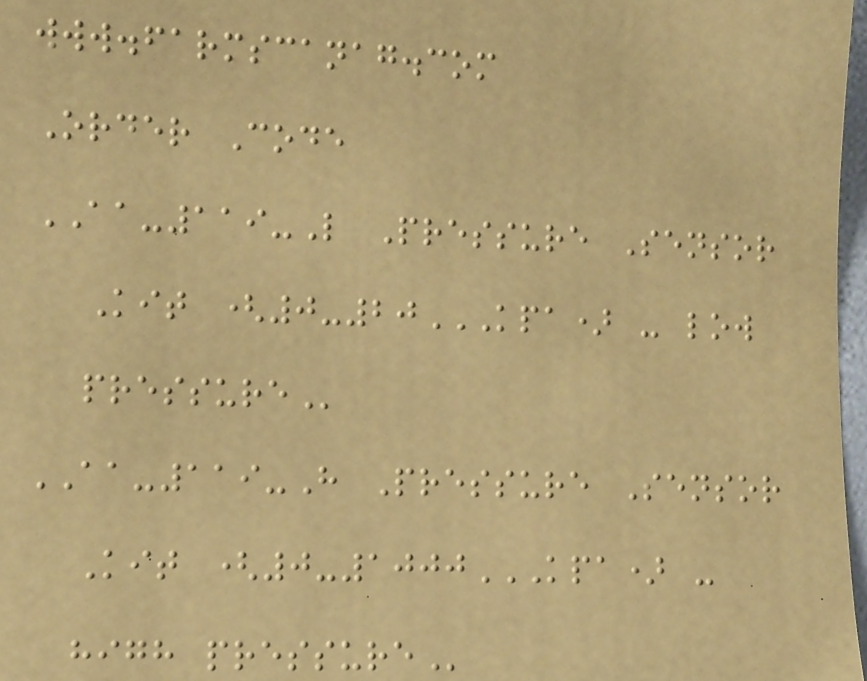www.farmscanag.com
Order Code
AA-119-L Pressure Sensor
Kit (0-20KPA) - LOW
PRESSURE
AA-119-H Pressure Sensor
Kit (0-1000KPA) -
HIGH PRESSURE
